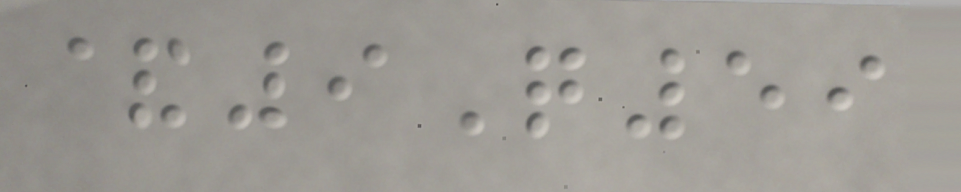&9Q59
